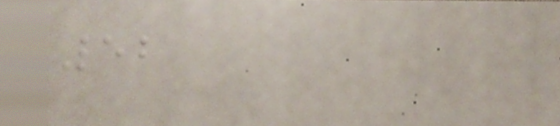52
